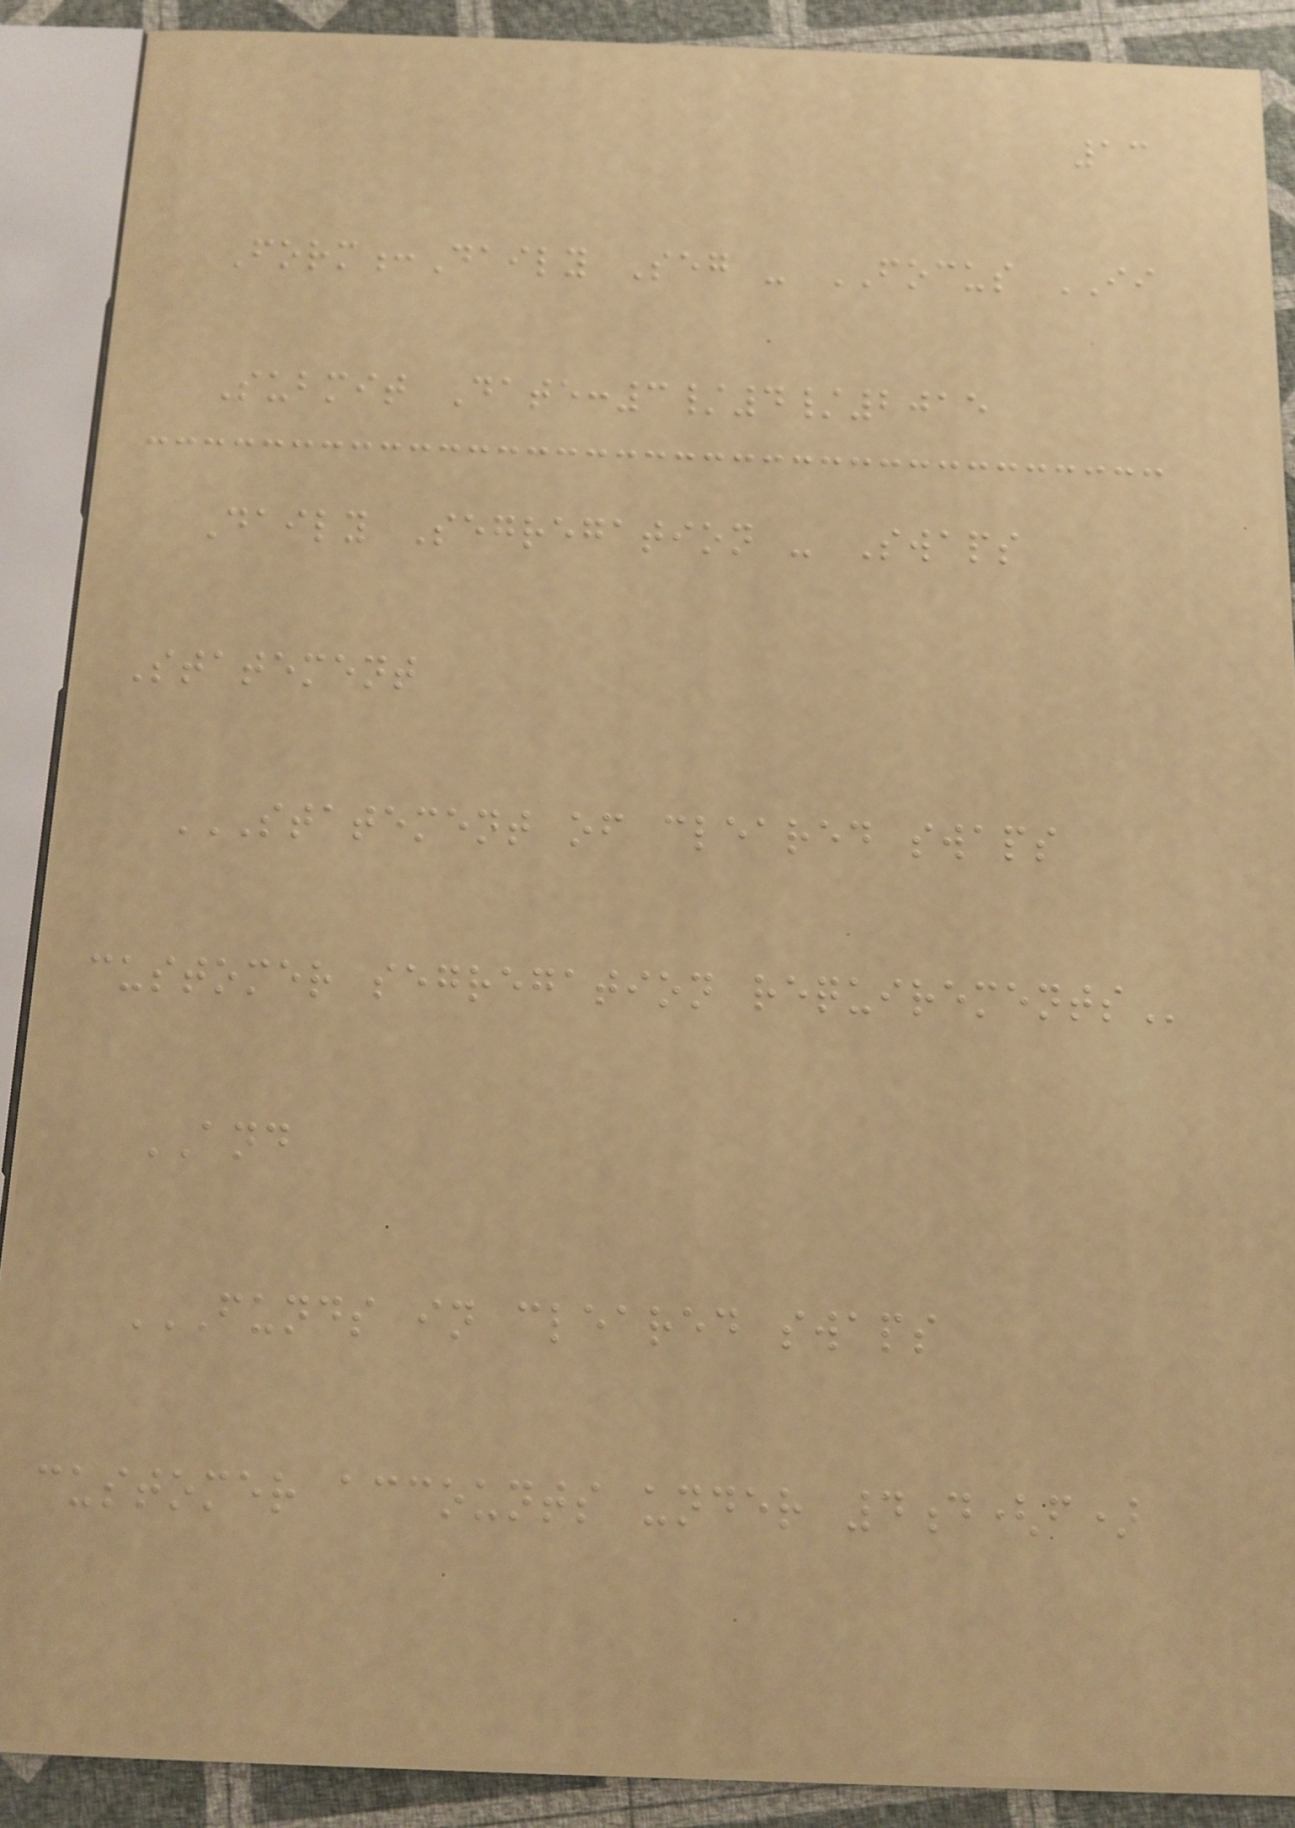13
Form:Daily Seg - FOCUS II
Submit Date:3/4/2015
Daily Segregation - Swaps
Statement
STATEMENT OF CLEARED SWAPS
CUSTOMER SEGREGATION REQUIREMENTS
AND
FUNDS IN CLEARED SWAPS
CUSTOMER ACCOUNTS UNDER 4D(F)
